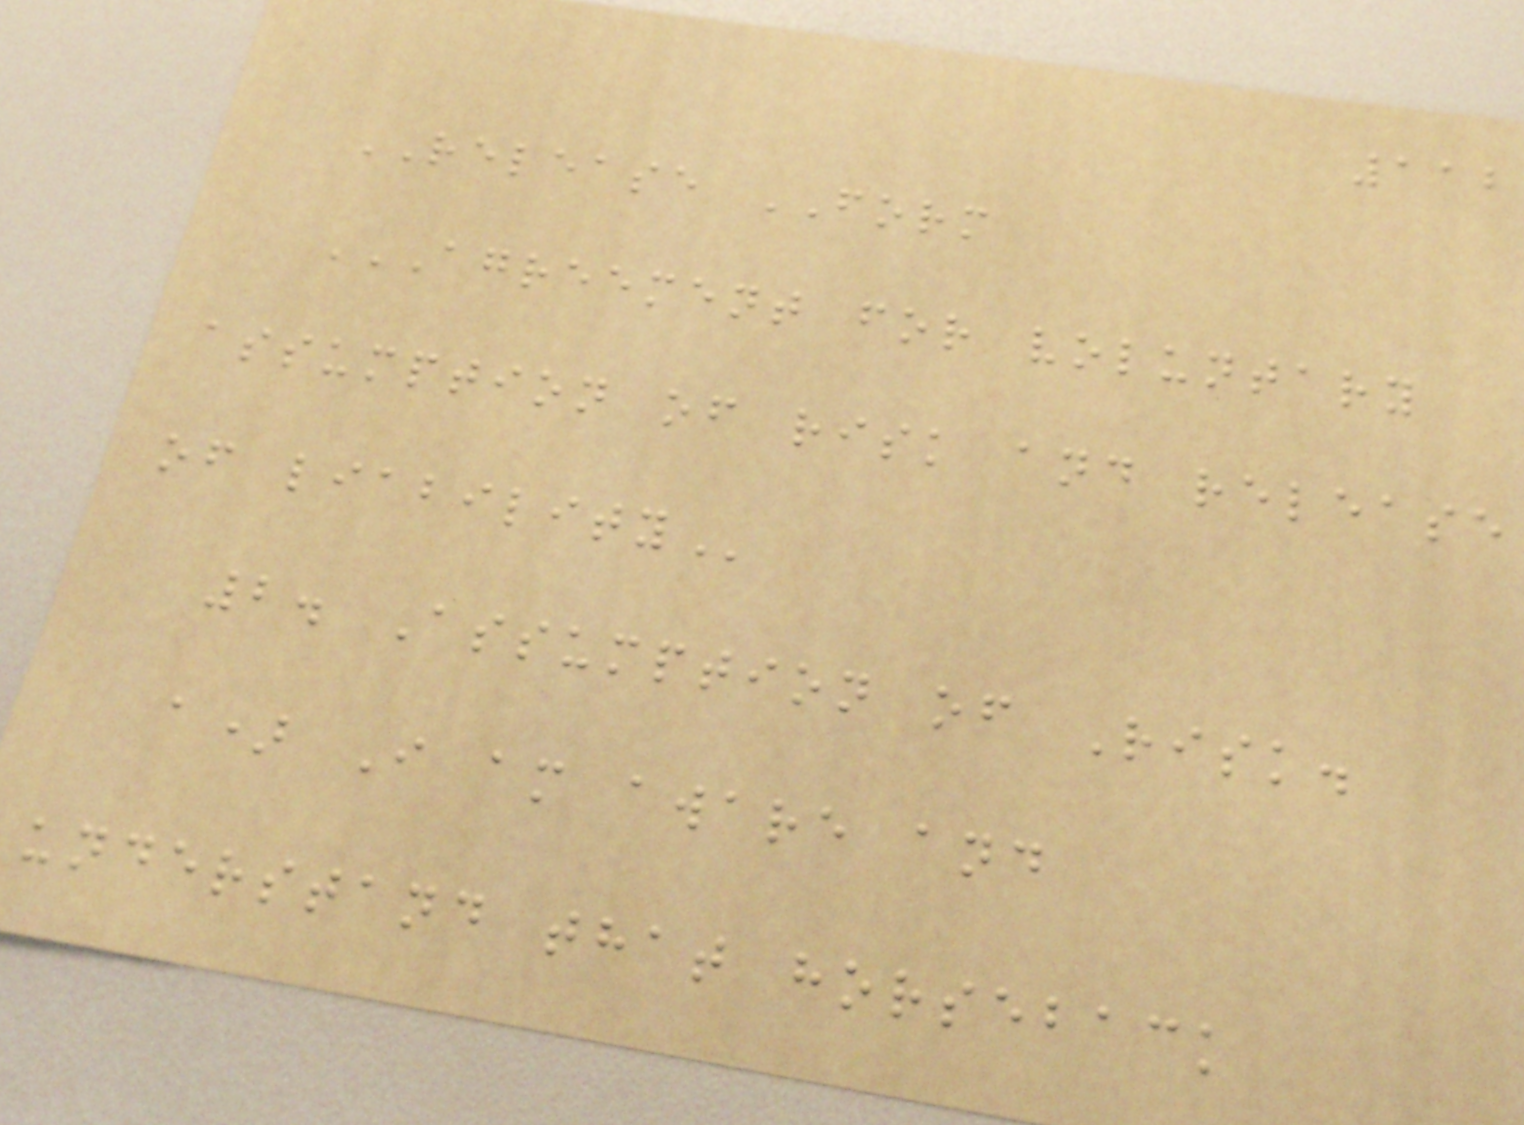112
RELEASE FORM
AGREEMENT FOR VOLUNTARY
ASSUMPTION OF RISK AND RELEASE
OF LIABILITY
2. Assumption of Risk.
a) I am aware and
understand that horseback
